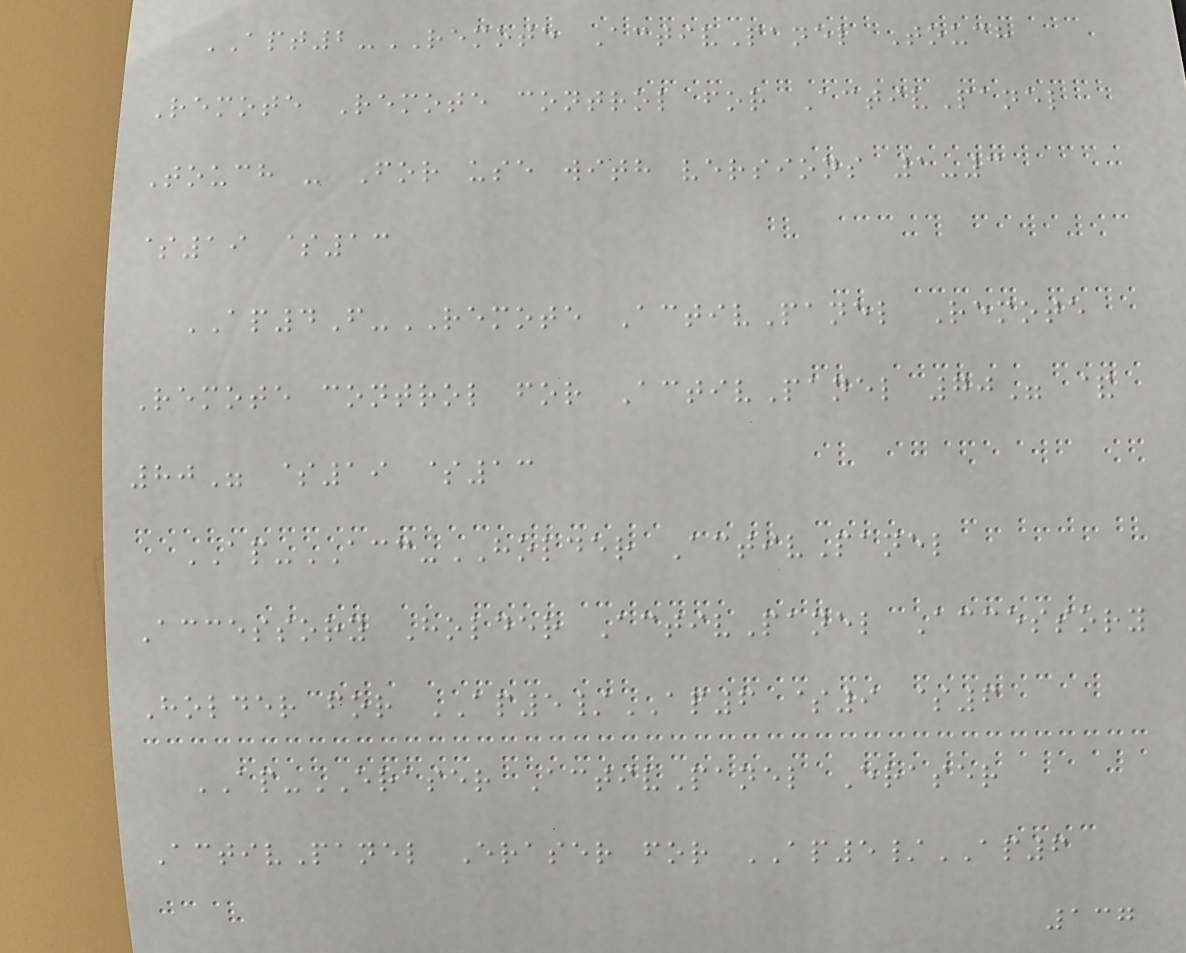APT2-REMOTE ActivPanel Touch
Remote Remote control for ActivPanel
Touch - For use with versions 1-3
$19 $13
AP4F-REMOTE ActivPanel Remote
Remote control for ActivPanel 70" &
80" $19 $13
AP-ACC-HOLDER ActivPanel
Accessory Holder ActivPanel Accessory
Holder for AP5/AP6 $9 $6
AP-ERASER ActivPanel Eraser
ActivPanel Eraser for AP5/AP6
137
